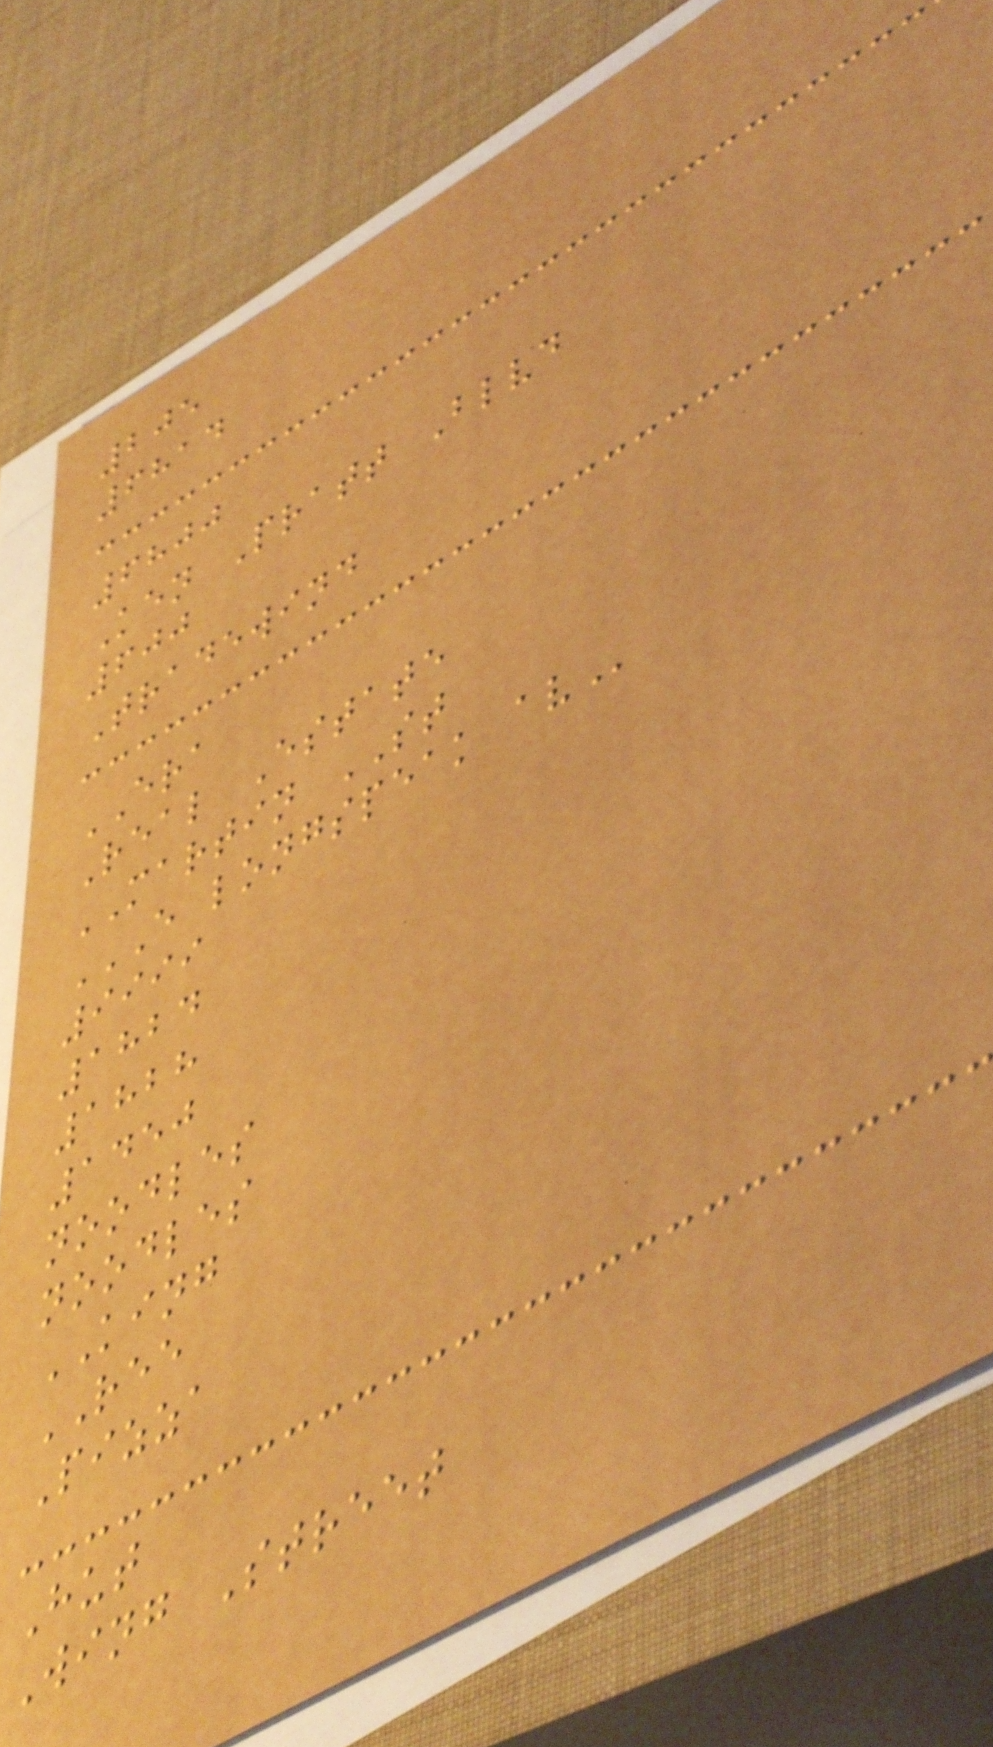205
6814
6800
Ken Pratt Blvd
600
Tradewind
ERA
Real Estate
MARTIN ST
E LONGSPEAK AV
9999
1824
1828
1450
noodles
noodles
KING
REE
Pizza
Hut
Wing Street
